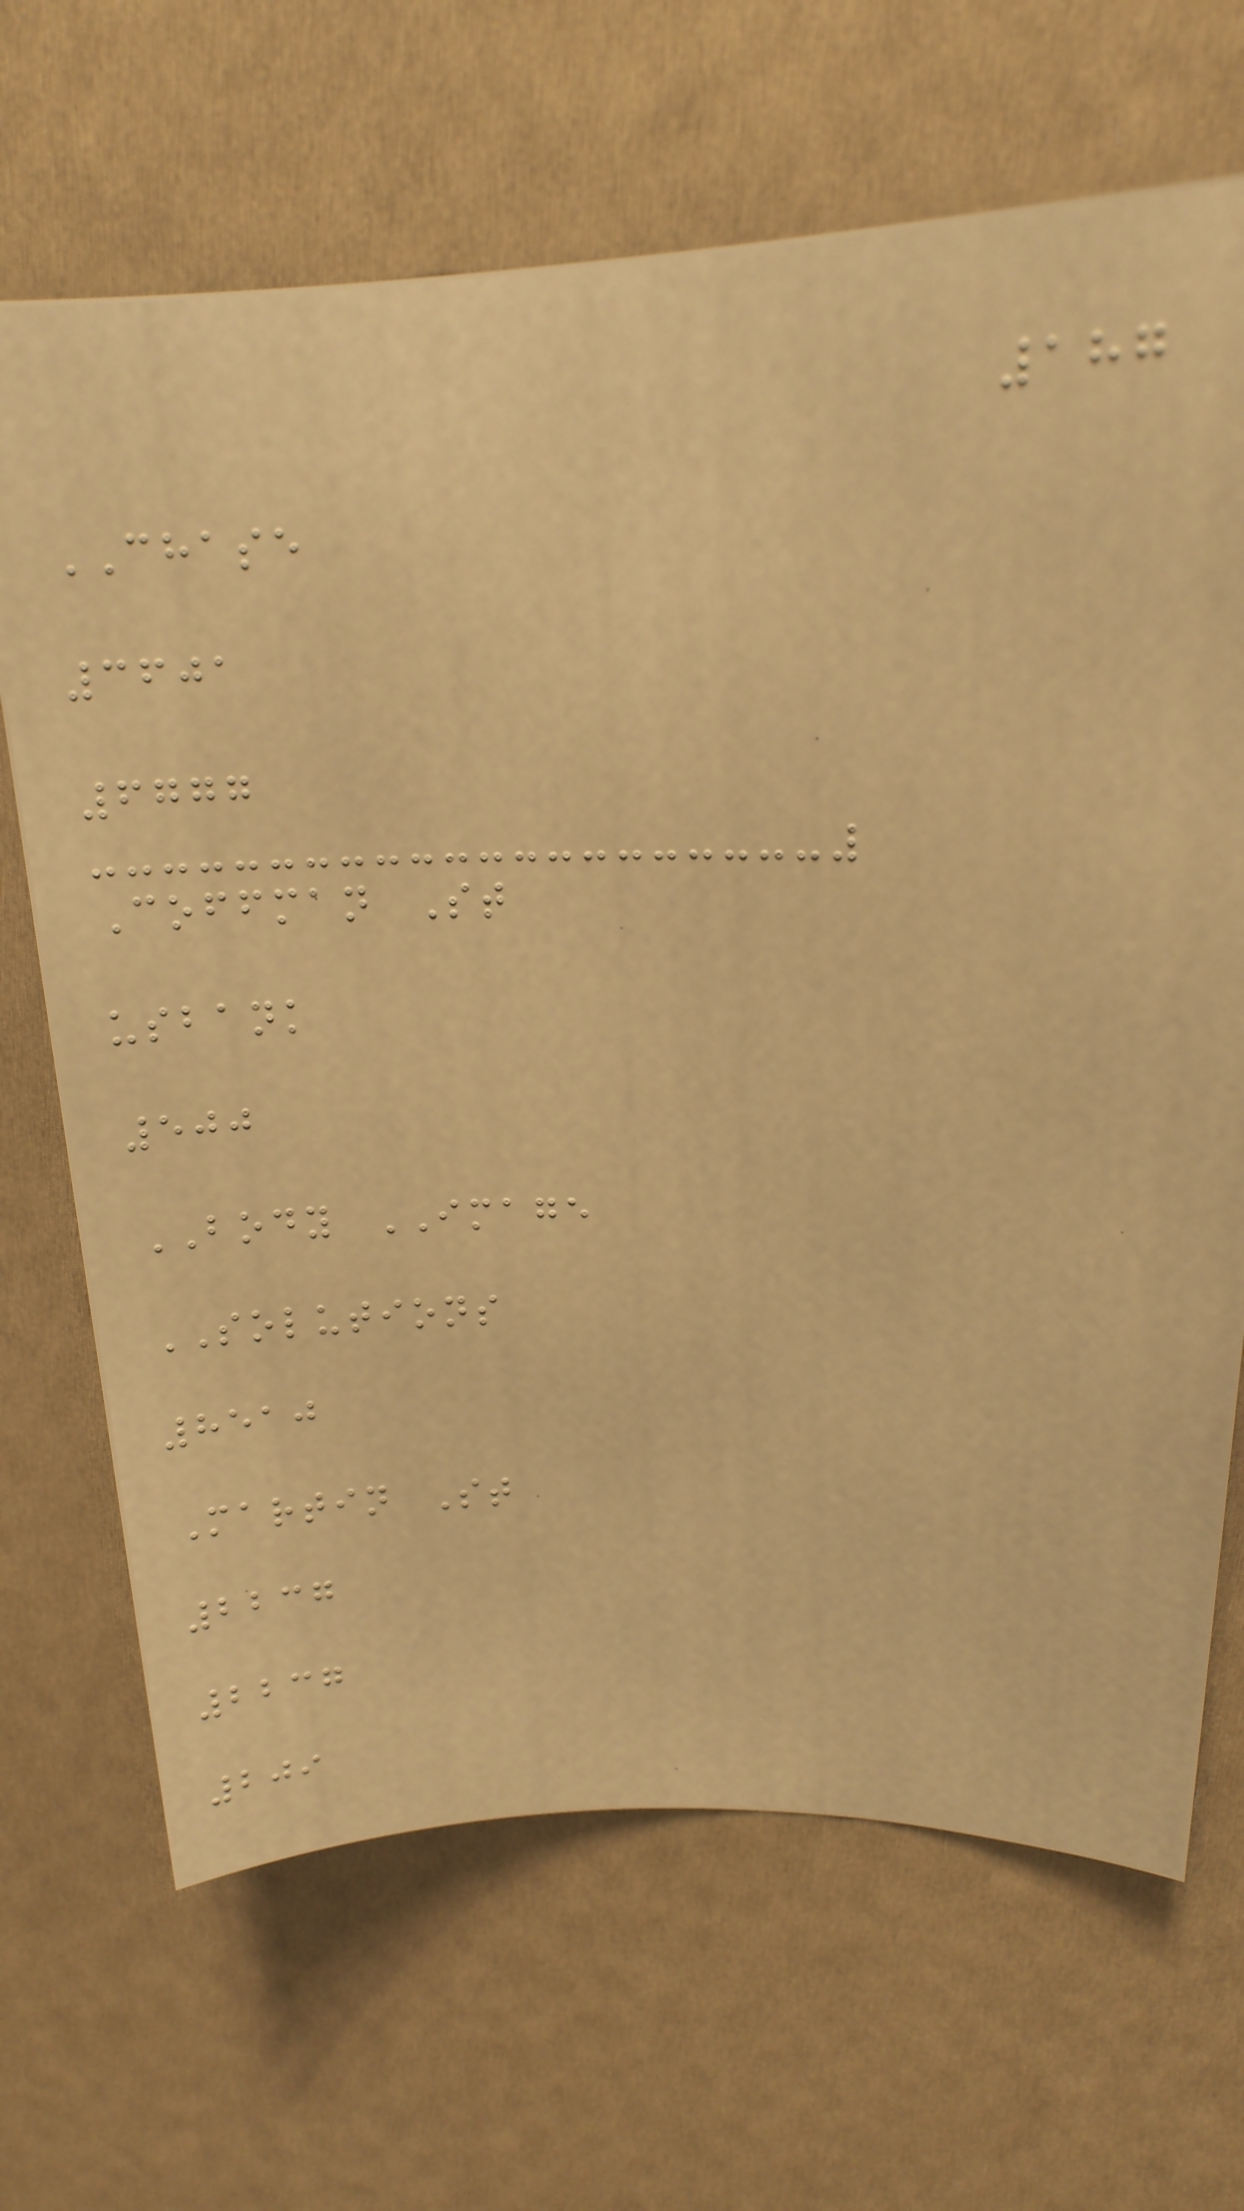187
CHASE
3601
6777
Coffman St
usbank
500
BODY IMAGE
SOLUTIONS
8510
Martin St
2237
2237
209
